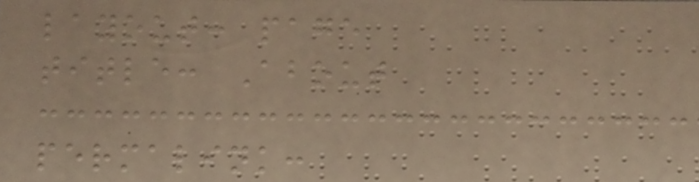layout: page
title: About
permalink:
